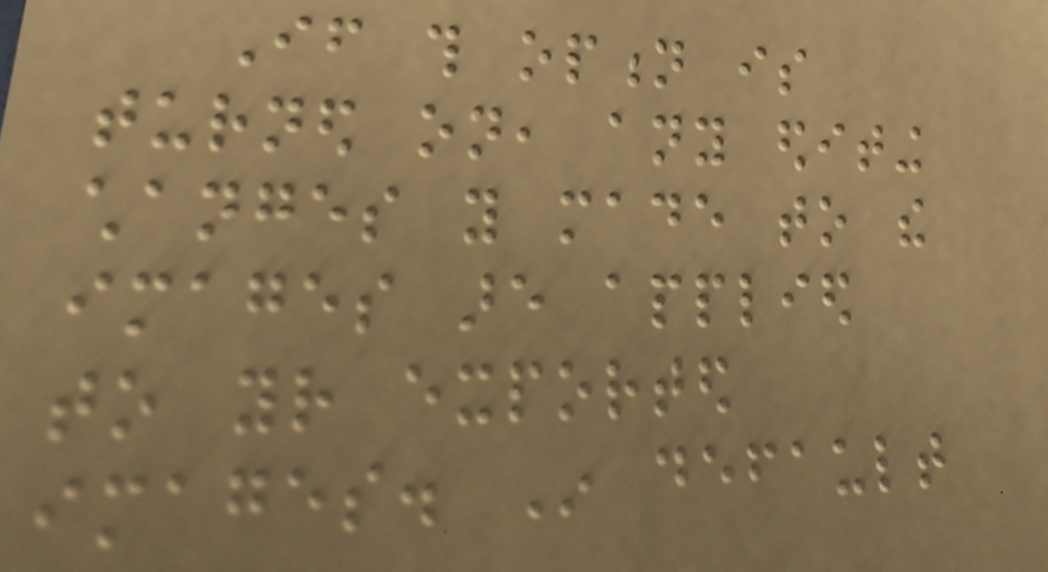If this option is
turned on, any editing
changes you made to the
images are applied
to your exported
images. In default
